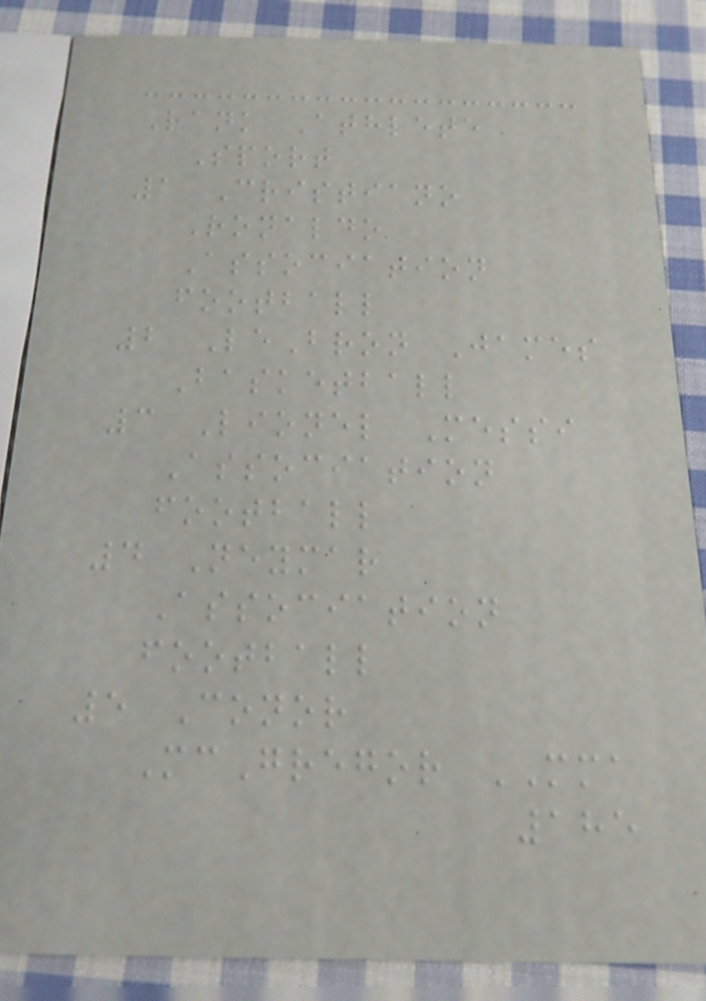Rank Athlete
Sport
1 Cristiano
Ronaldo
Association
football
2 LeBron James
Basketball
3 Lionel Messi
Association
football
4 Neymar
Association
football
5 Conor
McGregor MMA
185
